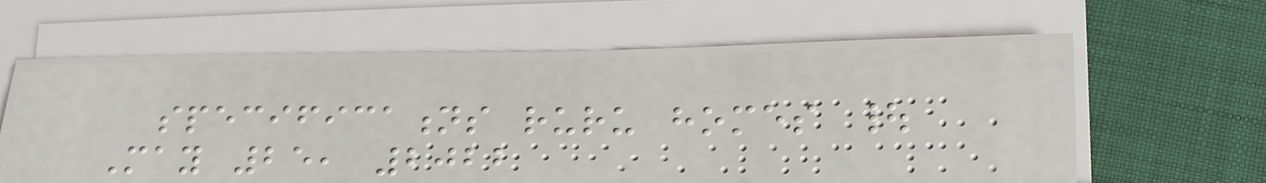specifications ruru homes |
May 25, 2022
